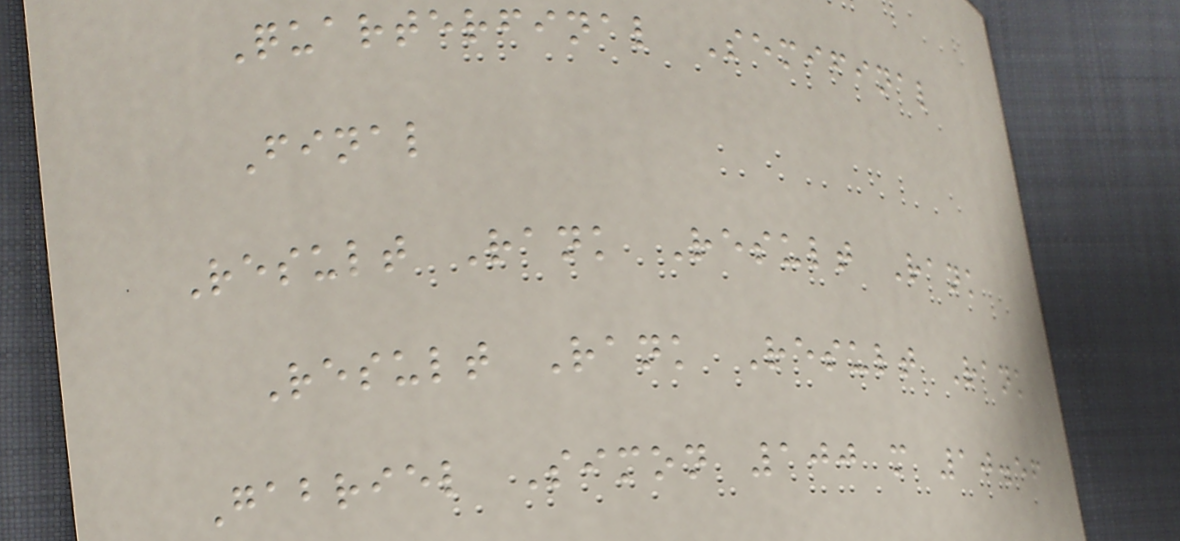Quarterfinal Semifinal
Final
Result Rank Result Rank
Result Rank Result Rank
Gabriel Simon 100 m 10.56
